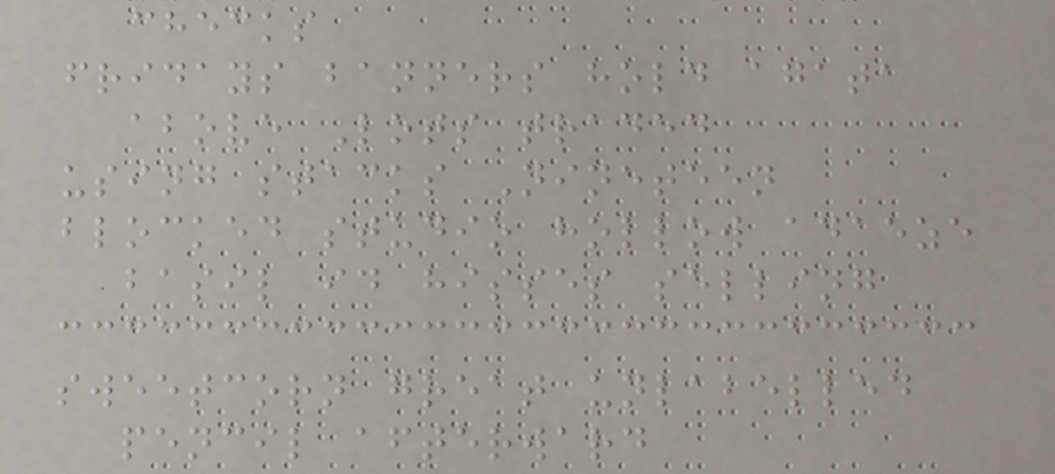checks
fridays banners hold agata
above Lots traded
using stacks Nineteen
blocked studio hollow adaeze
basil id hisses selling
sweetcorn great unlabelled
pencil afterward
